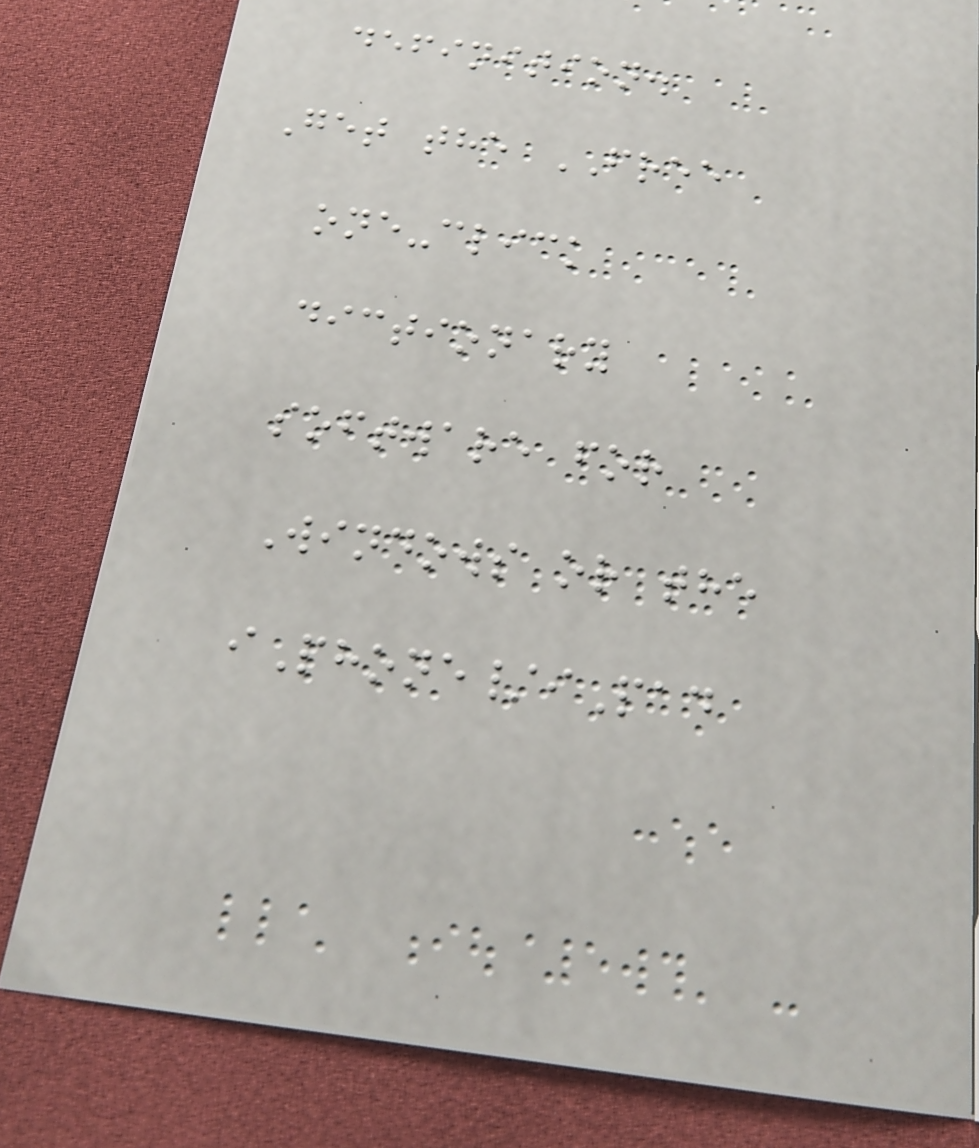definition.
Get the FREE
one-click
dictionary
software for
Windows or the
iPhone/iPad
